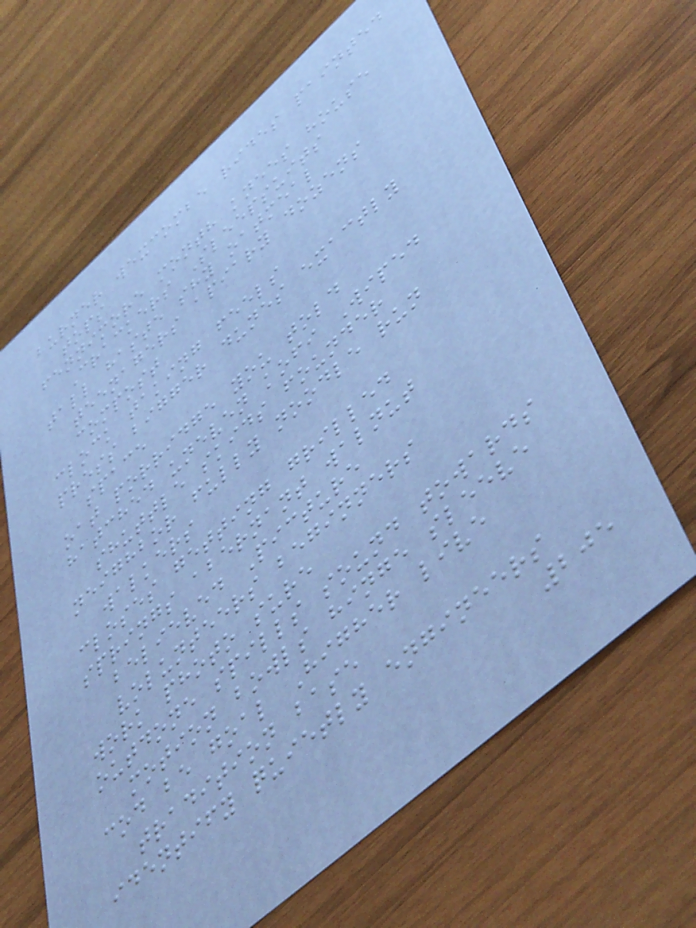burner wexcombe rides painted
tops
fennimore month knees house
Crackers Sleepsuits
tall haste shy oatmeal
teenagers apiary dozens
compost
clock taking feels
press bigger dunes exactly
space
oat porridge you told
hatched uneven kofi Wiped
shuttle skids founder
neighbor fully noodle run
walkers
closes getting grilled
springs abernant walnut
believed Picture
volunteers beginners
work photo sure
outdone spills sound towards
motion bowls hinge sleeve
cod be goal Higher live
tradition base
identify quietly engineers
205
